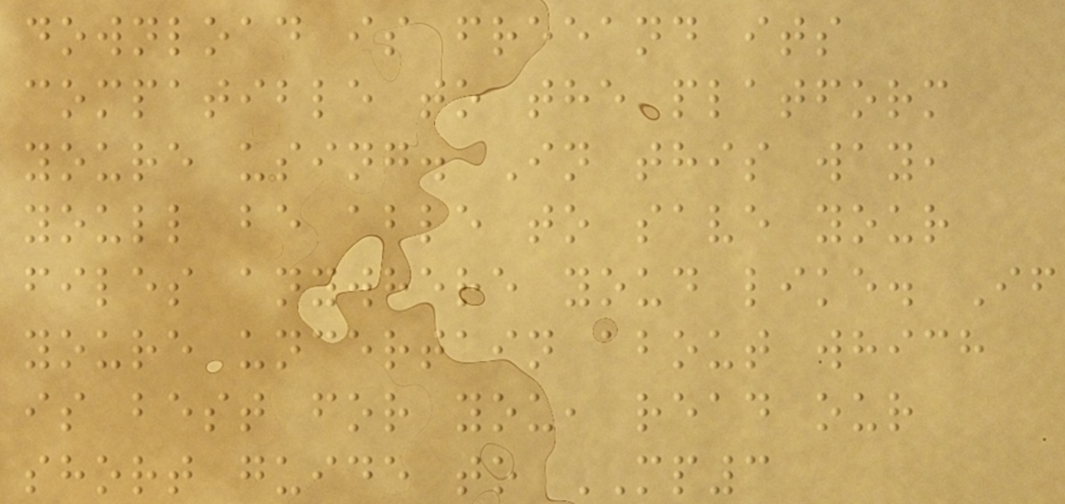download is freeand its
compatible to the platform
youre using. In this way,
youll be able to save your
files anywhere youd like. If
youre uncertain about which
is best for you, read our
short guide to MP3
